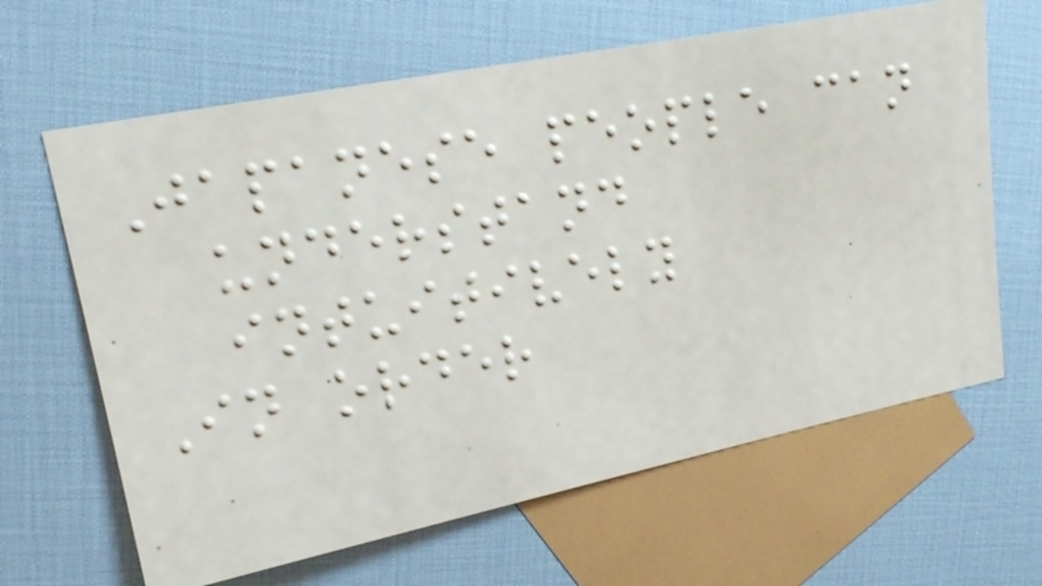Japanese people can
understand
intuitively
In order
